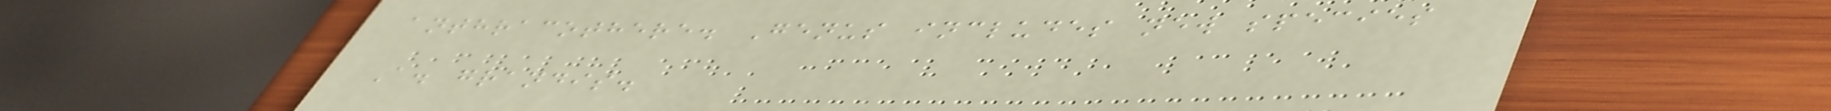anthracothere. Genus includes new species
A. grandis.
